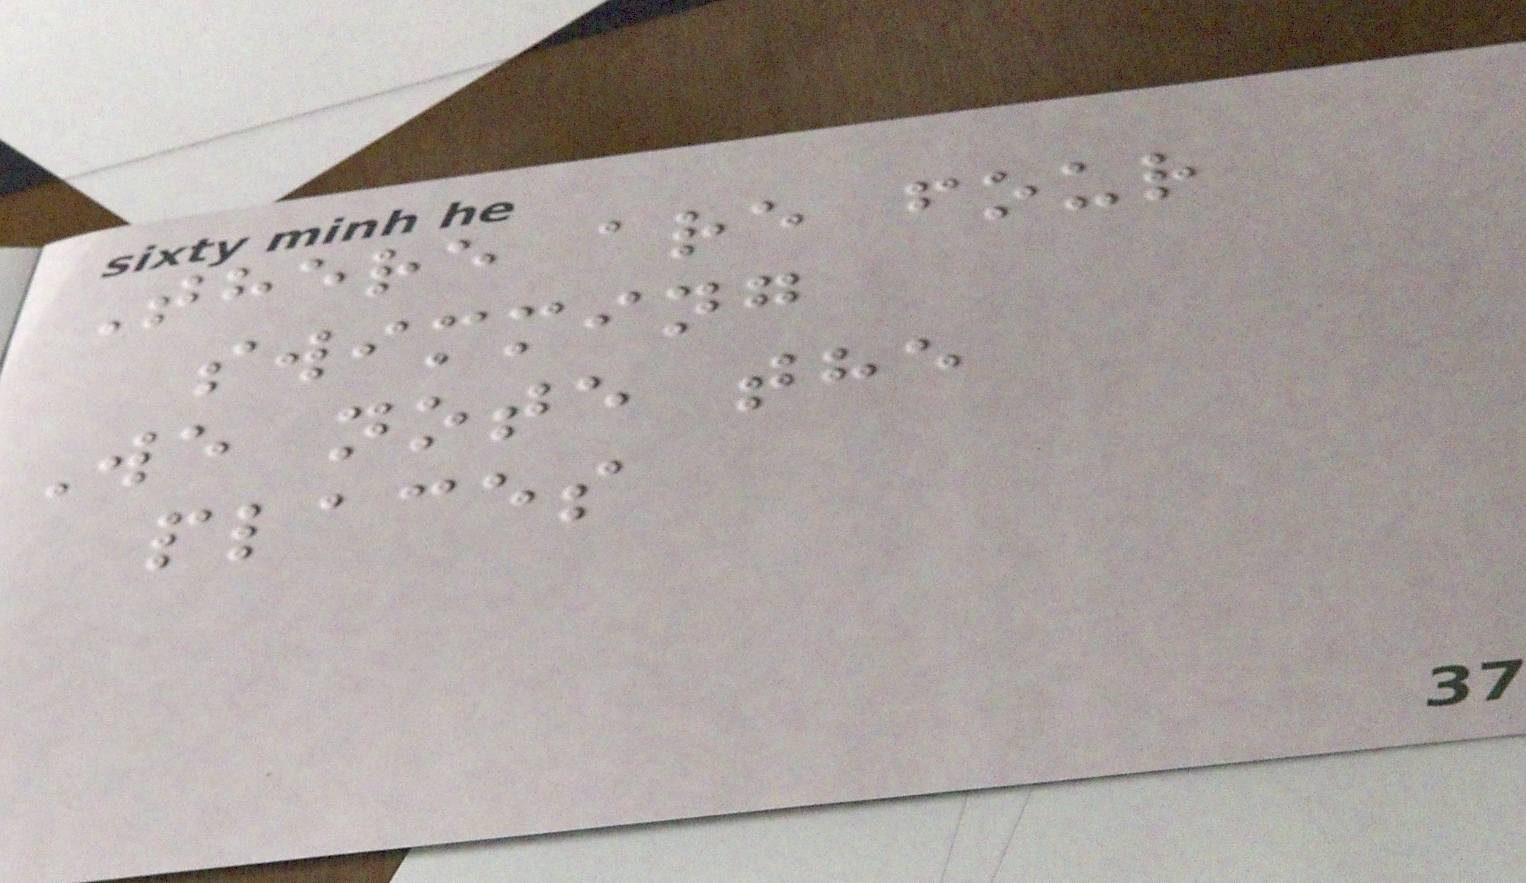There are four
swimming
We note the
places
